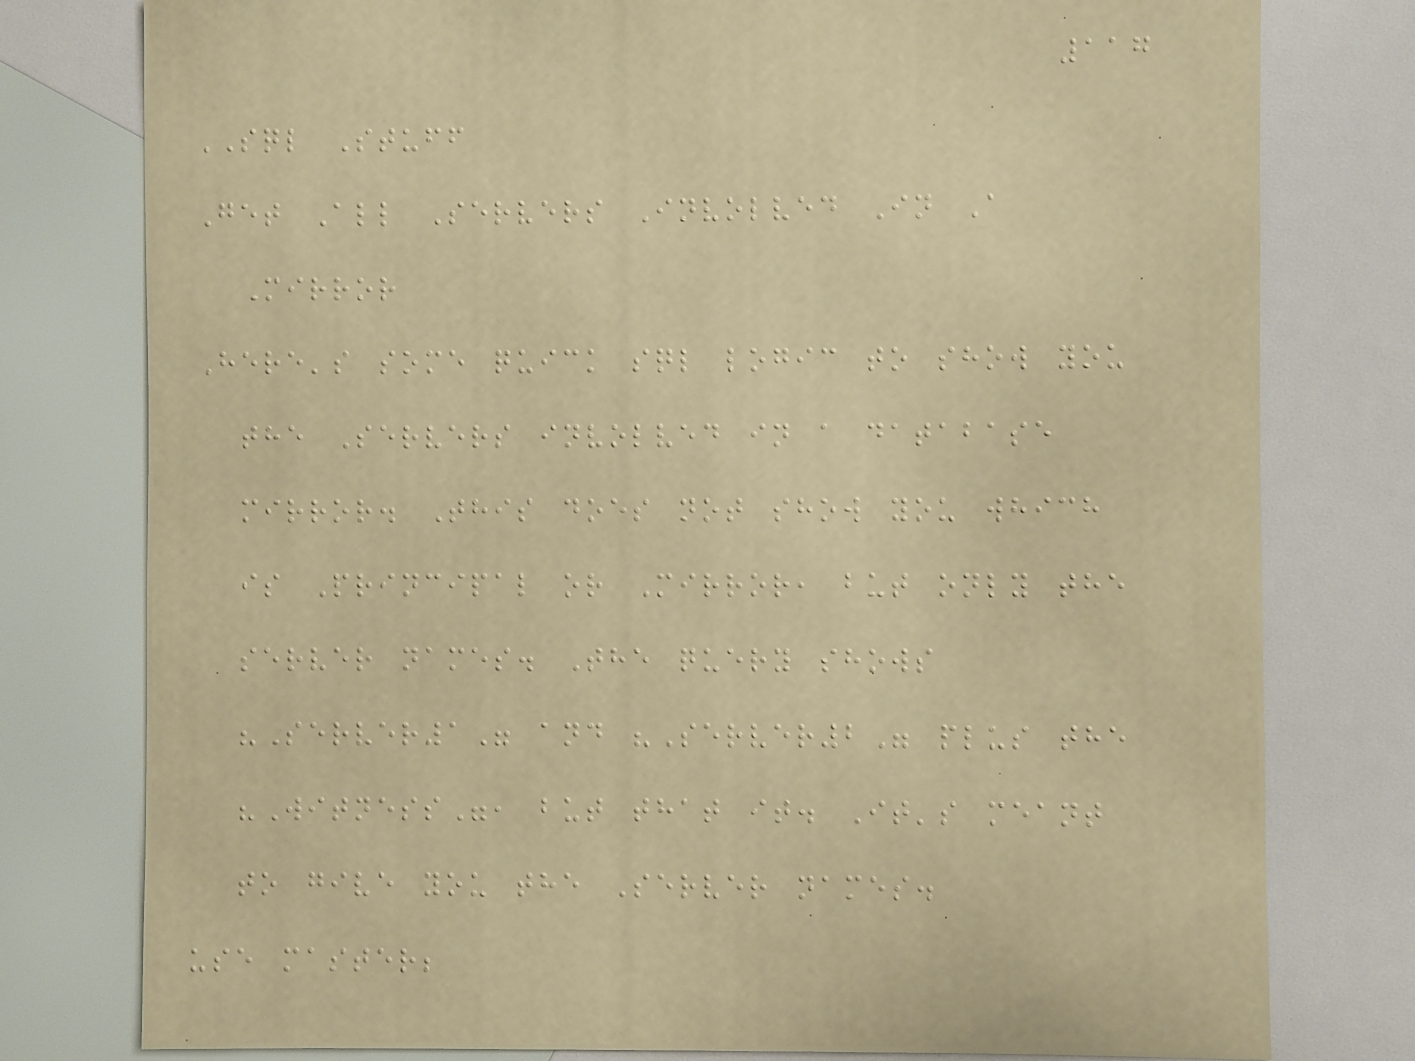117
SQL Stuff
Get All Servers Involved In A
Mirror
Here's some quick sql logic to show you
the Servers involved in a database
mirror. This does not show you which
is Principal or Mirror, but only the
server names. The query shows
"Server1" and "Server2" plus the
"Witness", but that it. It's meant
to give you the Server names.
use master;
